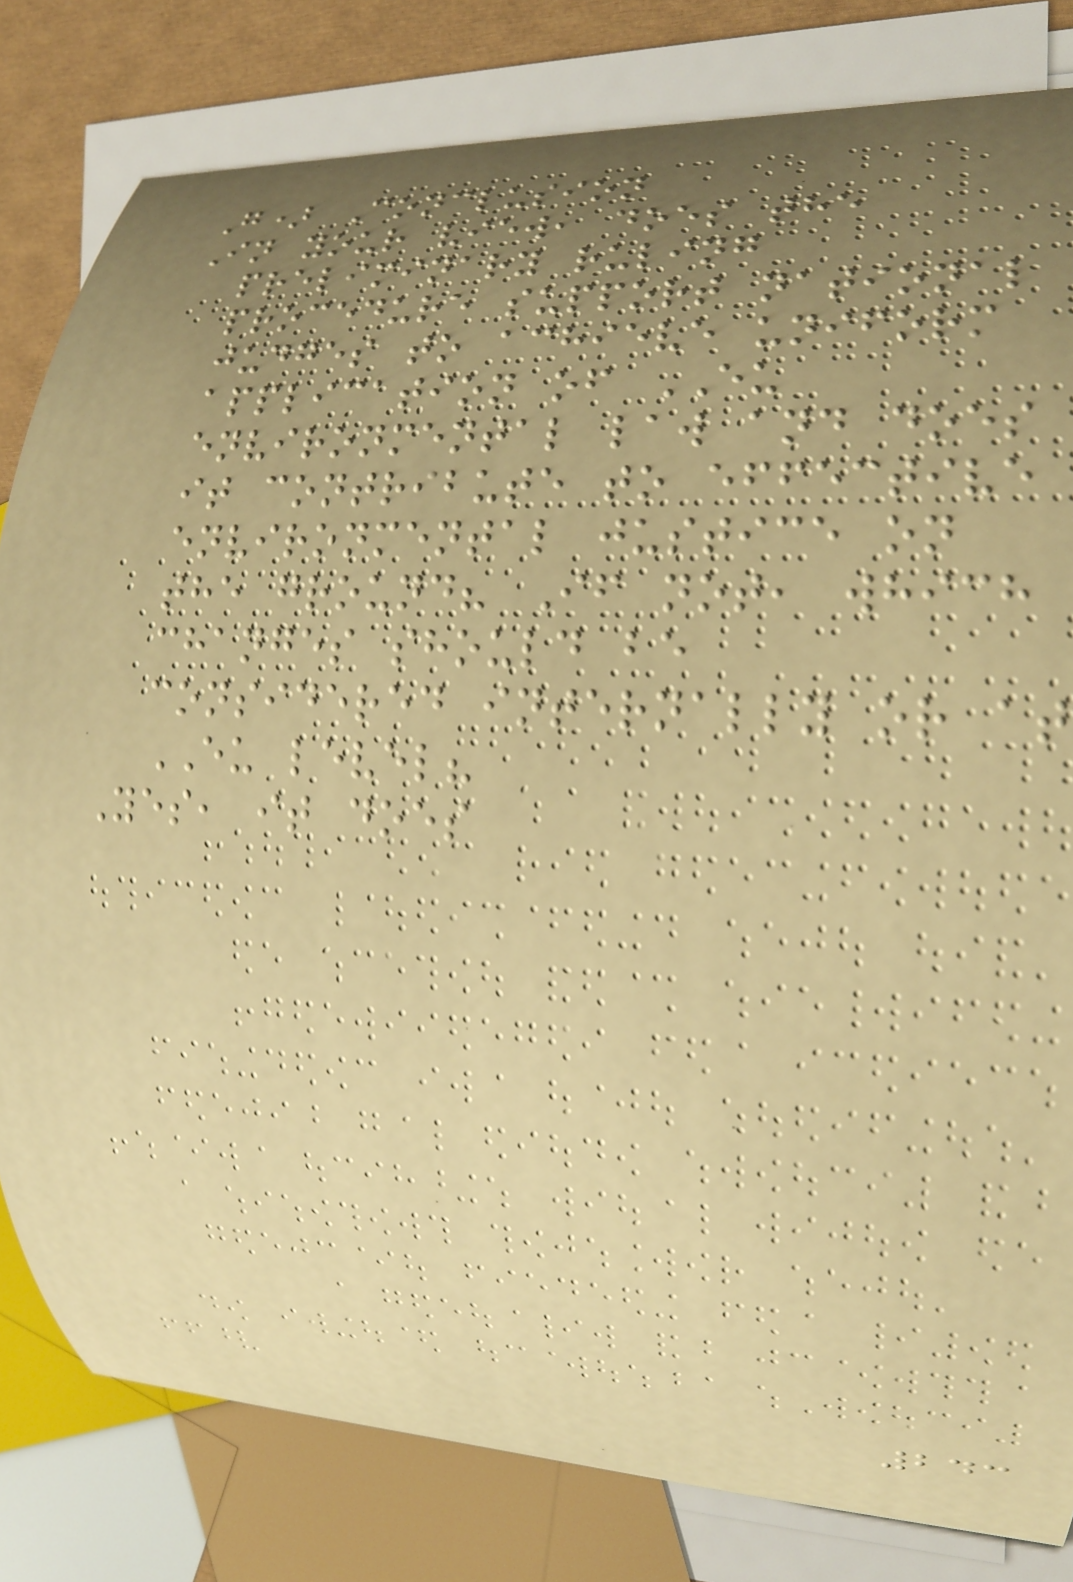G) Conclusion
In your view, does the
preliminary ruling
procedure support national
judges to achieve uniform
application of EU
environmental law and does
it contribute to effective
environmental justice on
the ground? If not, which
changes should be
considered internally or at
EU level?
Yes, it does
243
